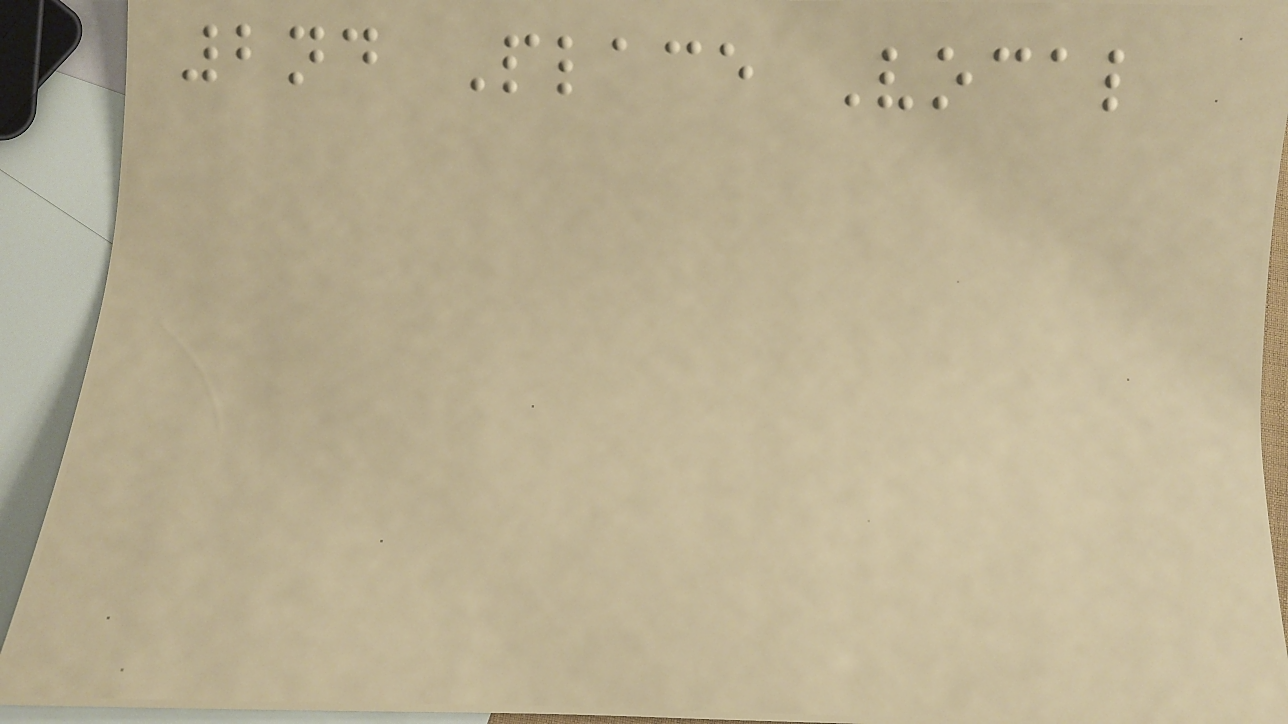2nd Place Vocal
